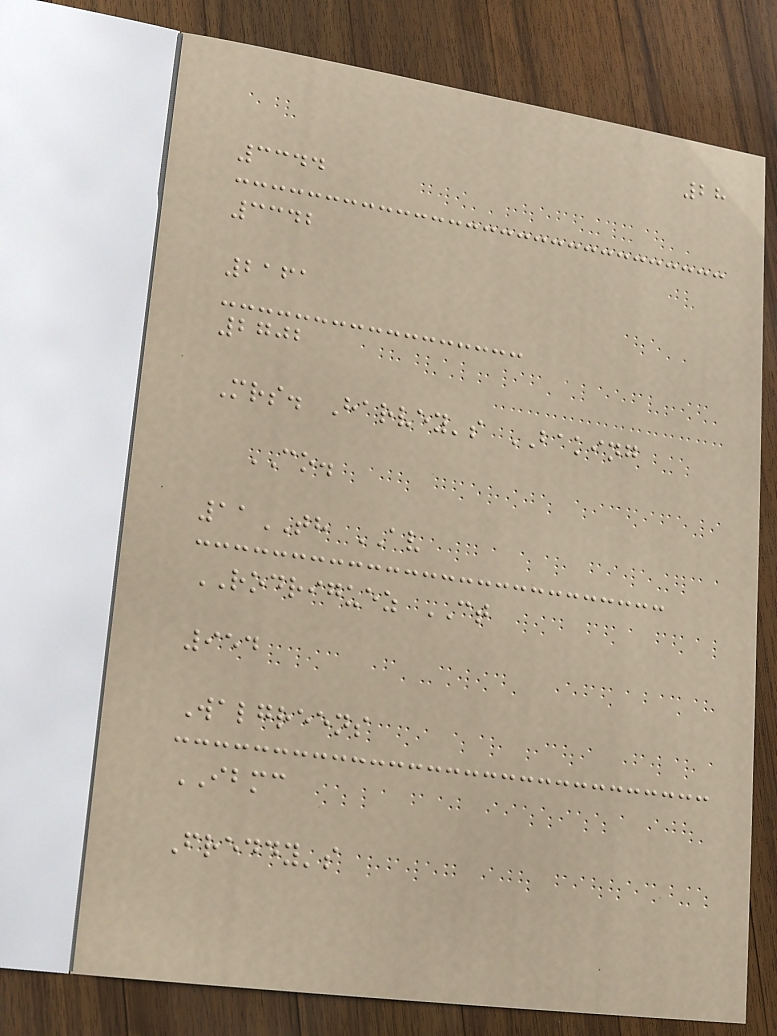28
3344
3342
2161
2702
Mrs. Harvey's BAKING
CO.
11TH AV
RODRIGUEZ CT
954
Walgreens
IBMC
Freddy's
